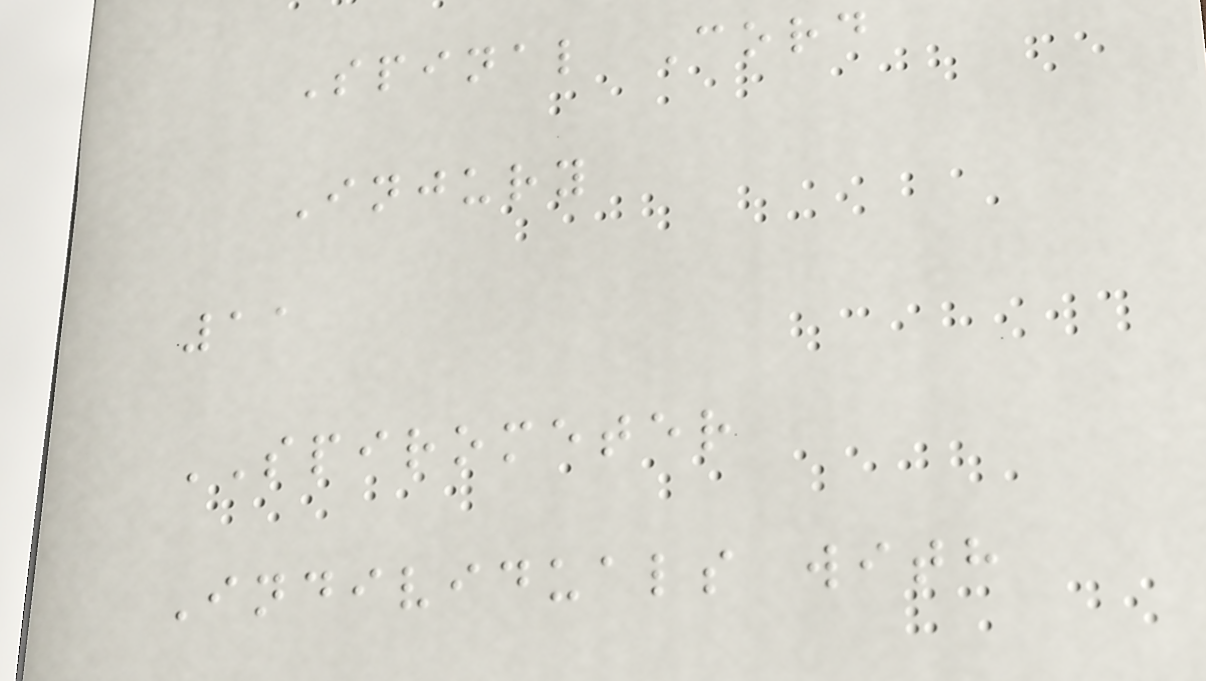Spinal Cord
Injury
11
SPIROMETER
Individuals with
